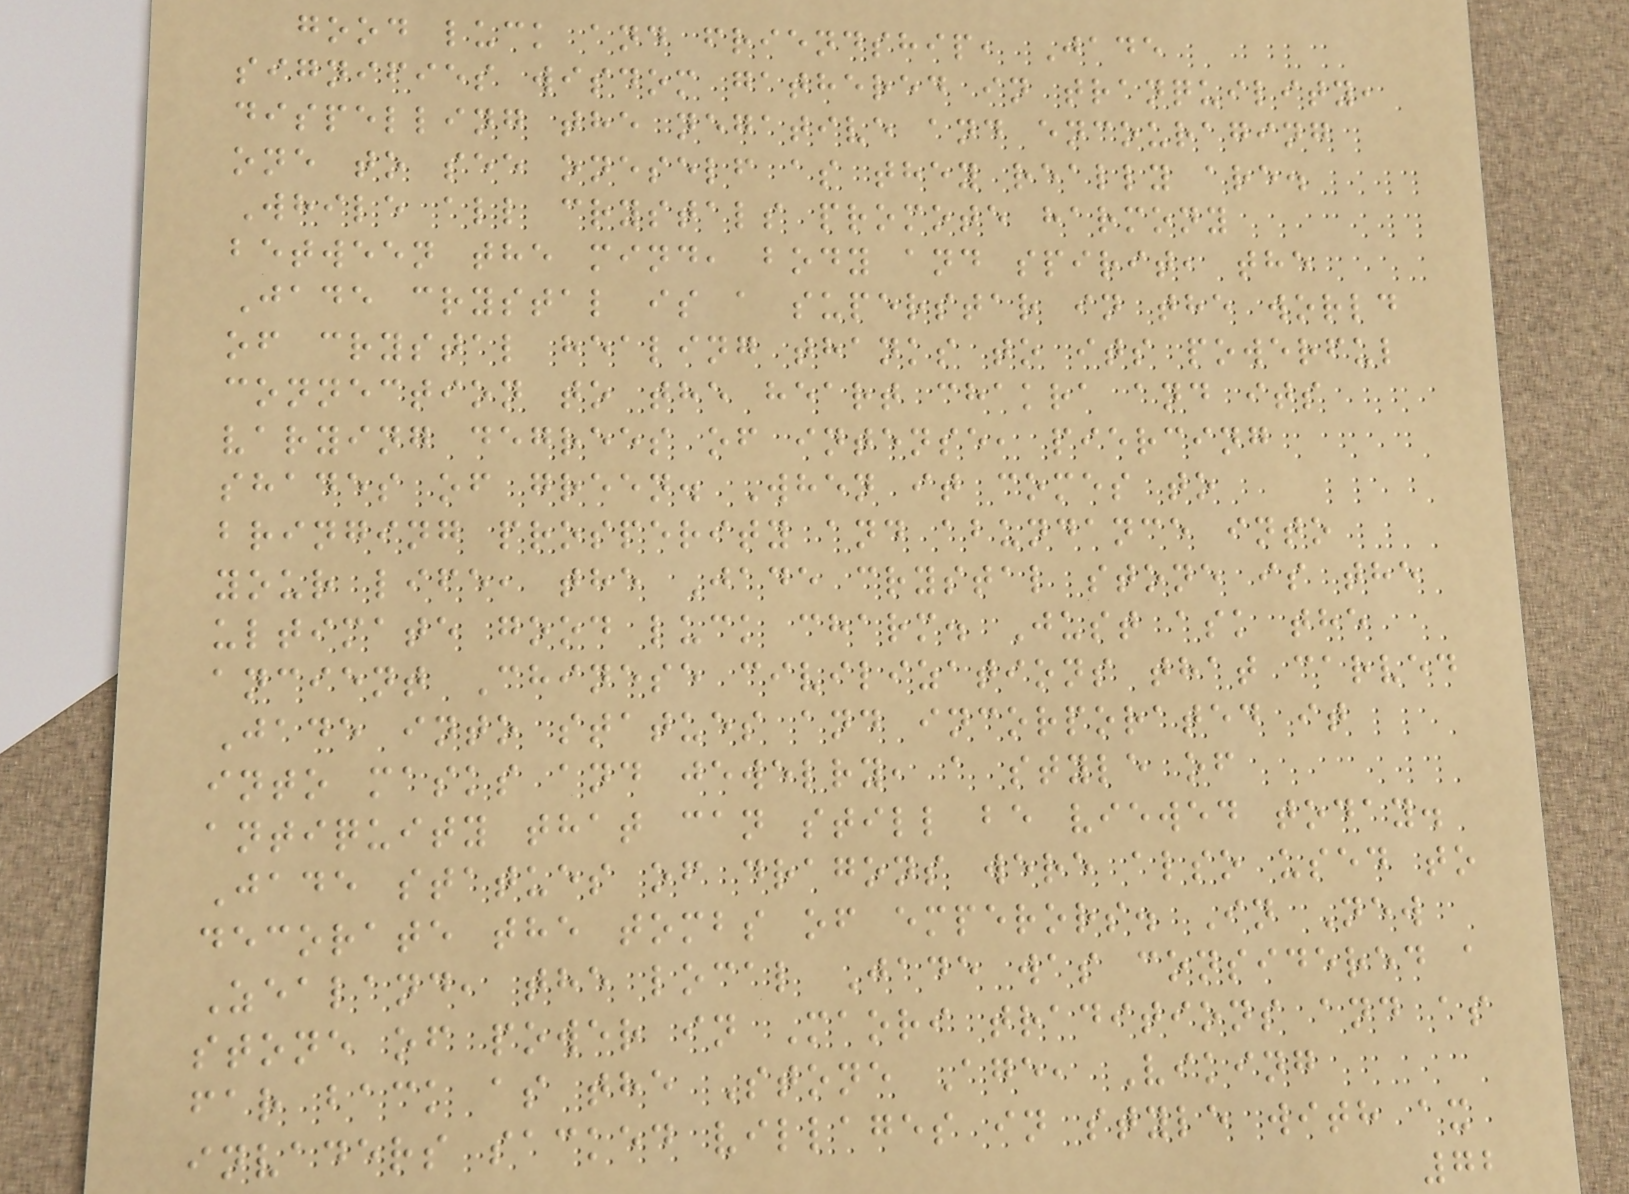good luck and friendship, Jade
signifies wisdom gathered in tranquility,
dispelling the negative and encouraging
one to see oneself as they really are.
While all crystals promote harmony
between the mind, body and spirit, the
Jade crystal is a superstar in the world
of crystal healing thanks to its powerful
connection to the heart chakra and its
varying degrees of intense, piercing
shades of green. When it comes to
bringing prosperity and abundance into
your life, the Jade crystal stone is the
ultimate good luck charm. Just ask the
ancient Chinese civilizations that carved
Jade into statues and incorporated it
into masks and jewelry, a style of
antiquity that can still be viewed today.
Jade statues of dragons were also used to
decorate the tombs of emperors. In New
Zealand, the local Jade was considered a
stone of power in Maori traditions and as
far back as the Stone Age, Viking
invaders sacked villages in style with ax
72
